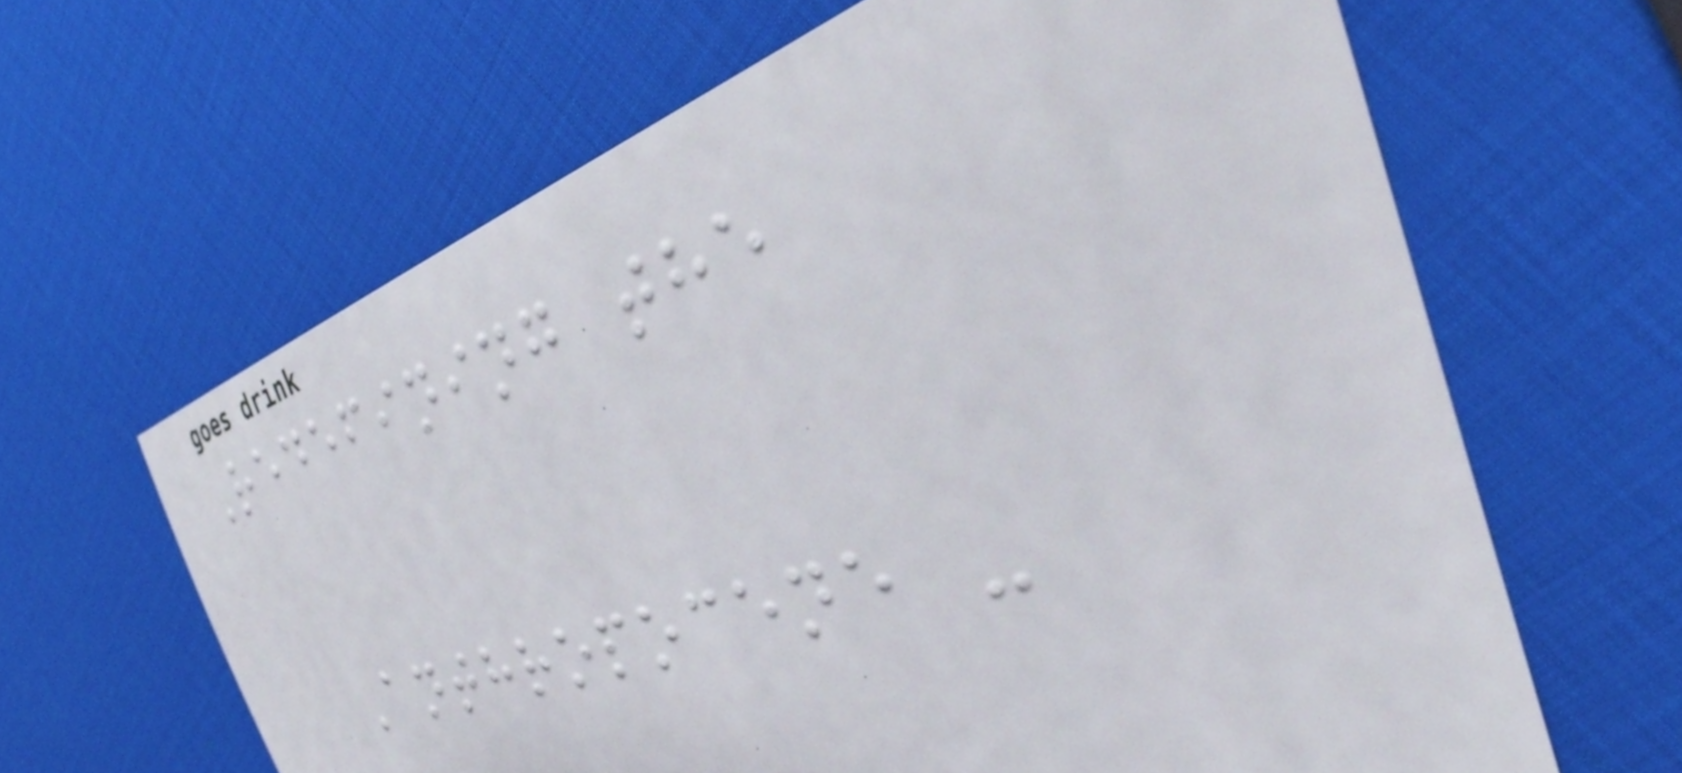Redefining the
Anthropocene -
